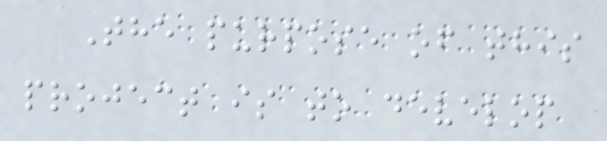The purpose of this
project is to develop
